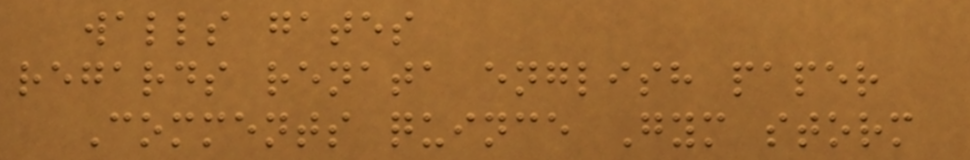walls gates
regards renata english paper
Comments quince Gym storm
